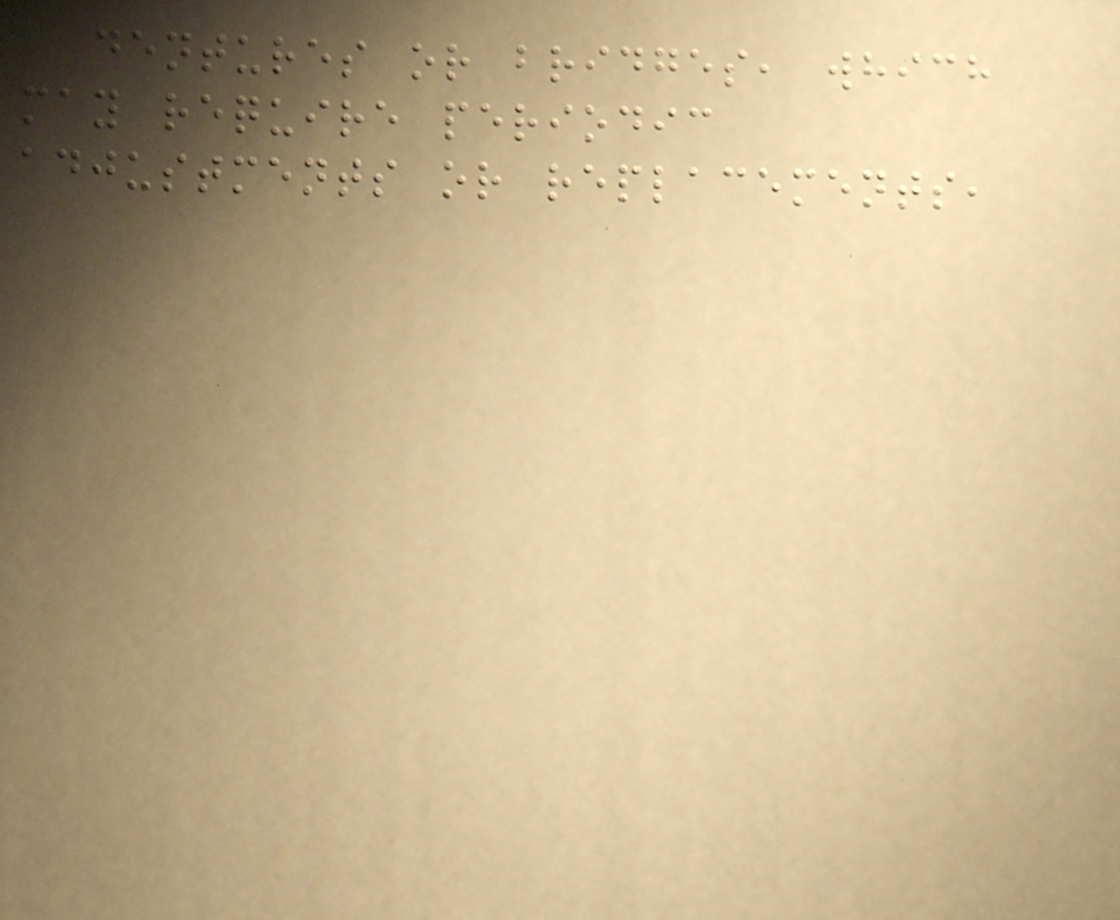dentures or bridges, which
may require periodic
adjustments or replacements,
